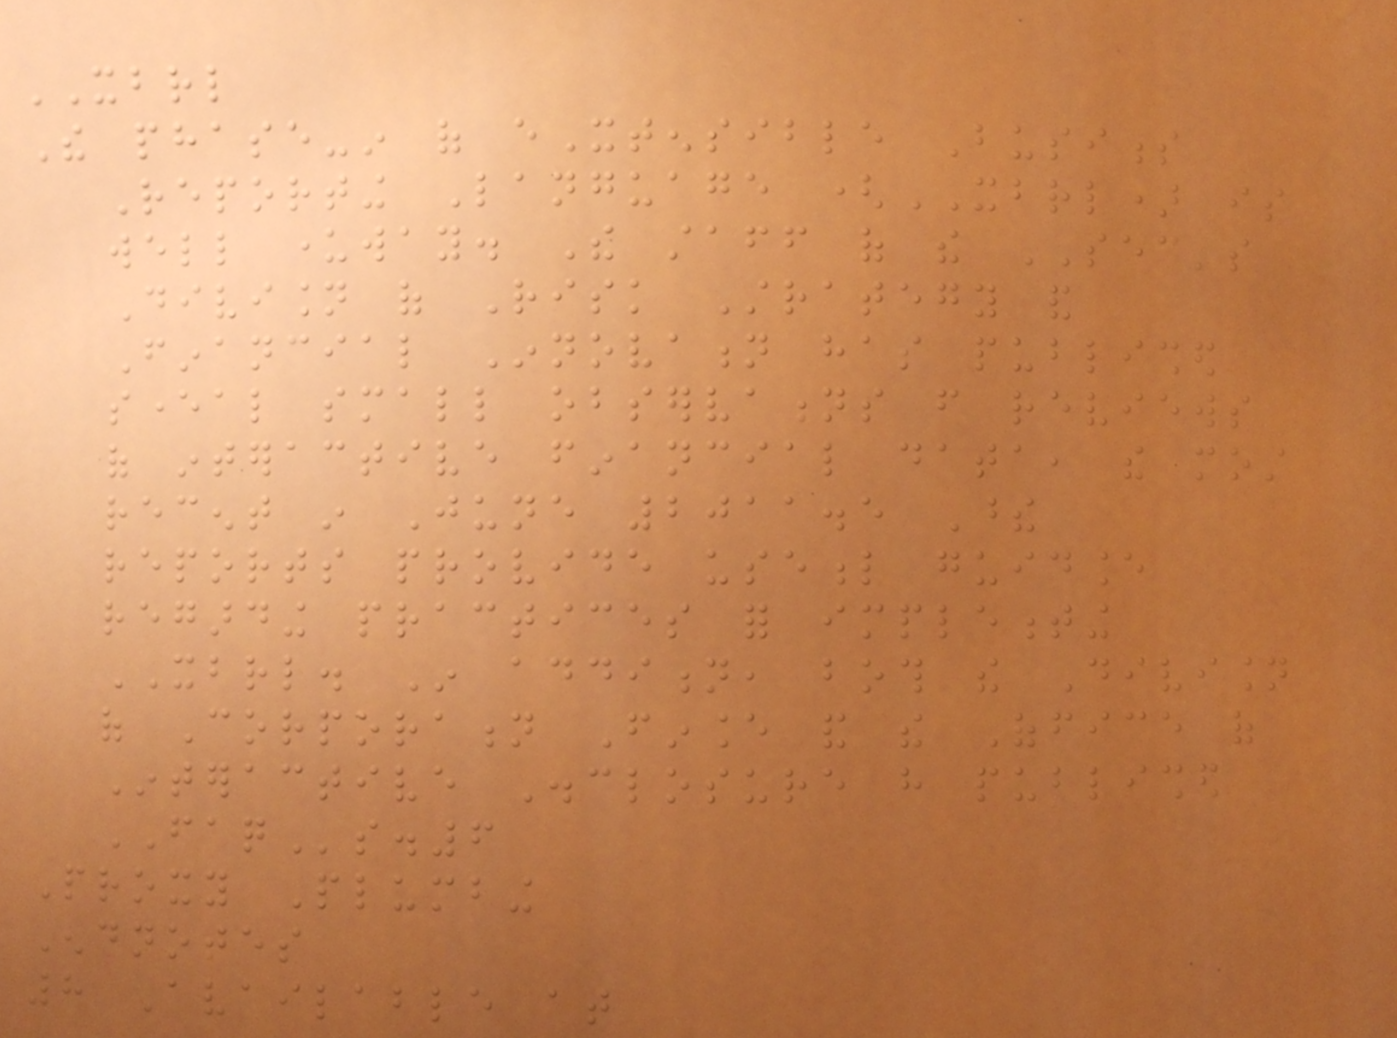XBRL
The phase-in of eXtensible Business
Reporting Language (XBRL) is
well underway. The staff of the SEC's
Division of Risk Strategy and
Financial Innovation has published
several small observations from reviews
of interactive financial data, the most
recent in June 2011.5 These
reports provide useful guidance
regarding practices for implementing
XBRL. In addition, both the Division
of Corporation Finance and the Office of
Interactive Disclosure have published
FAQs.6
Proxy Plumbing
Endnotes
8 Available at
